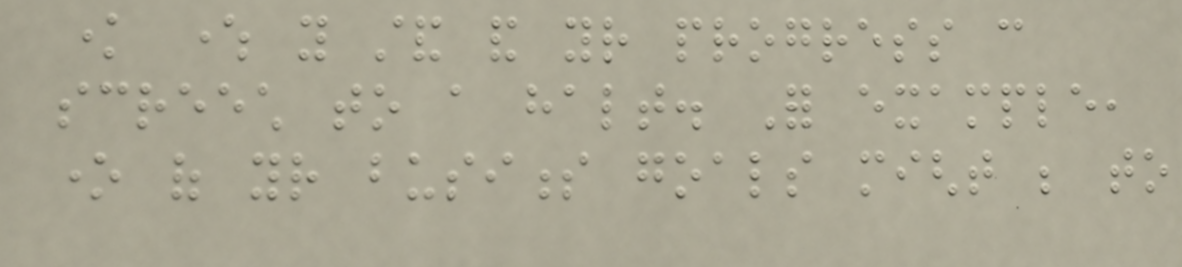know where you stand and your progress can
screech to a halt. For example,
one of your business goals might be to
